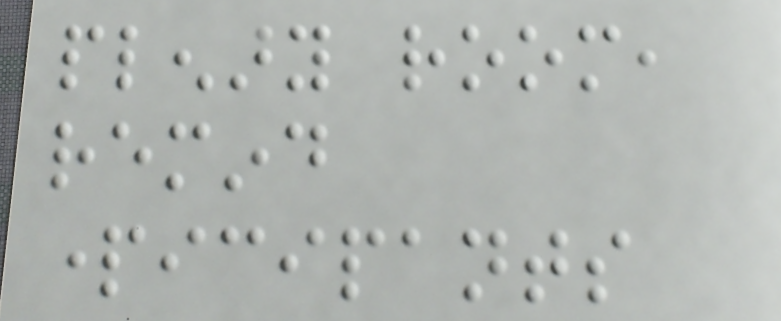plenary room,
remind
participants
